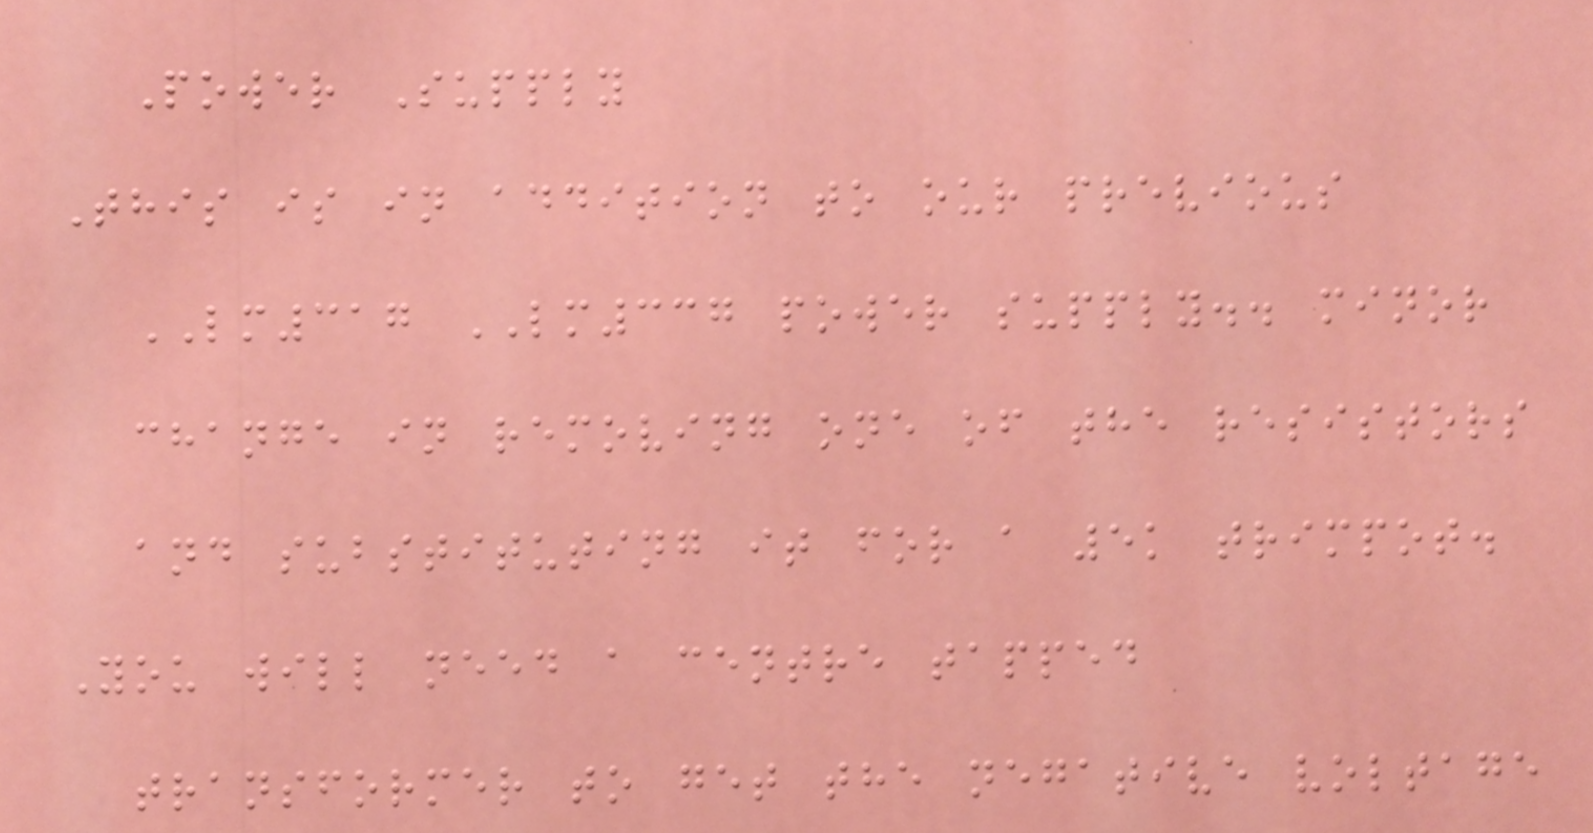Power Supply
This is in addition to our previous
LM317 LM337 power supply.. minor
change in removing one of the resistors
and substituting it for a 5k trimpot.
You will need a centre tapped
transformer to get the negative voltage
